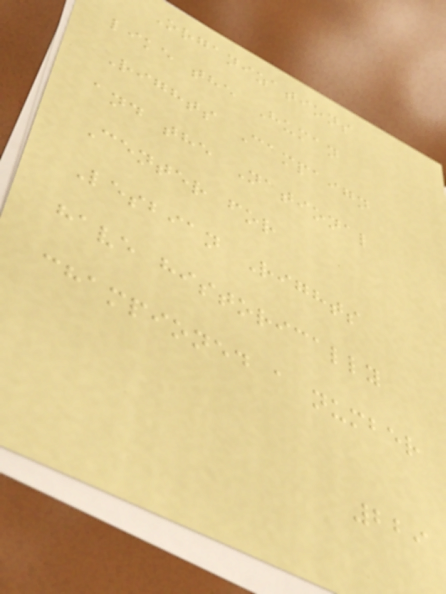Organizations
like the Human
Rights Campaign
and the National
Center for
Lesbian Rights
have historically
championed a number
229
